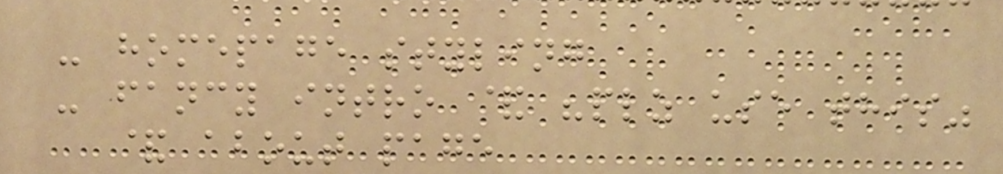- homepage styling
- fancy intro & "plz use this"
& about page
